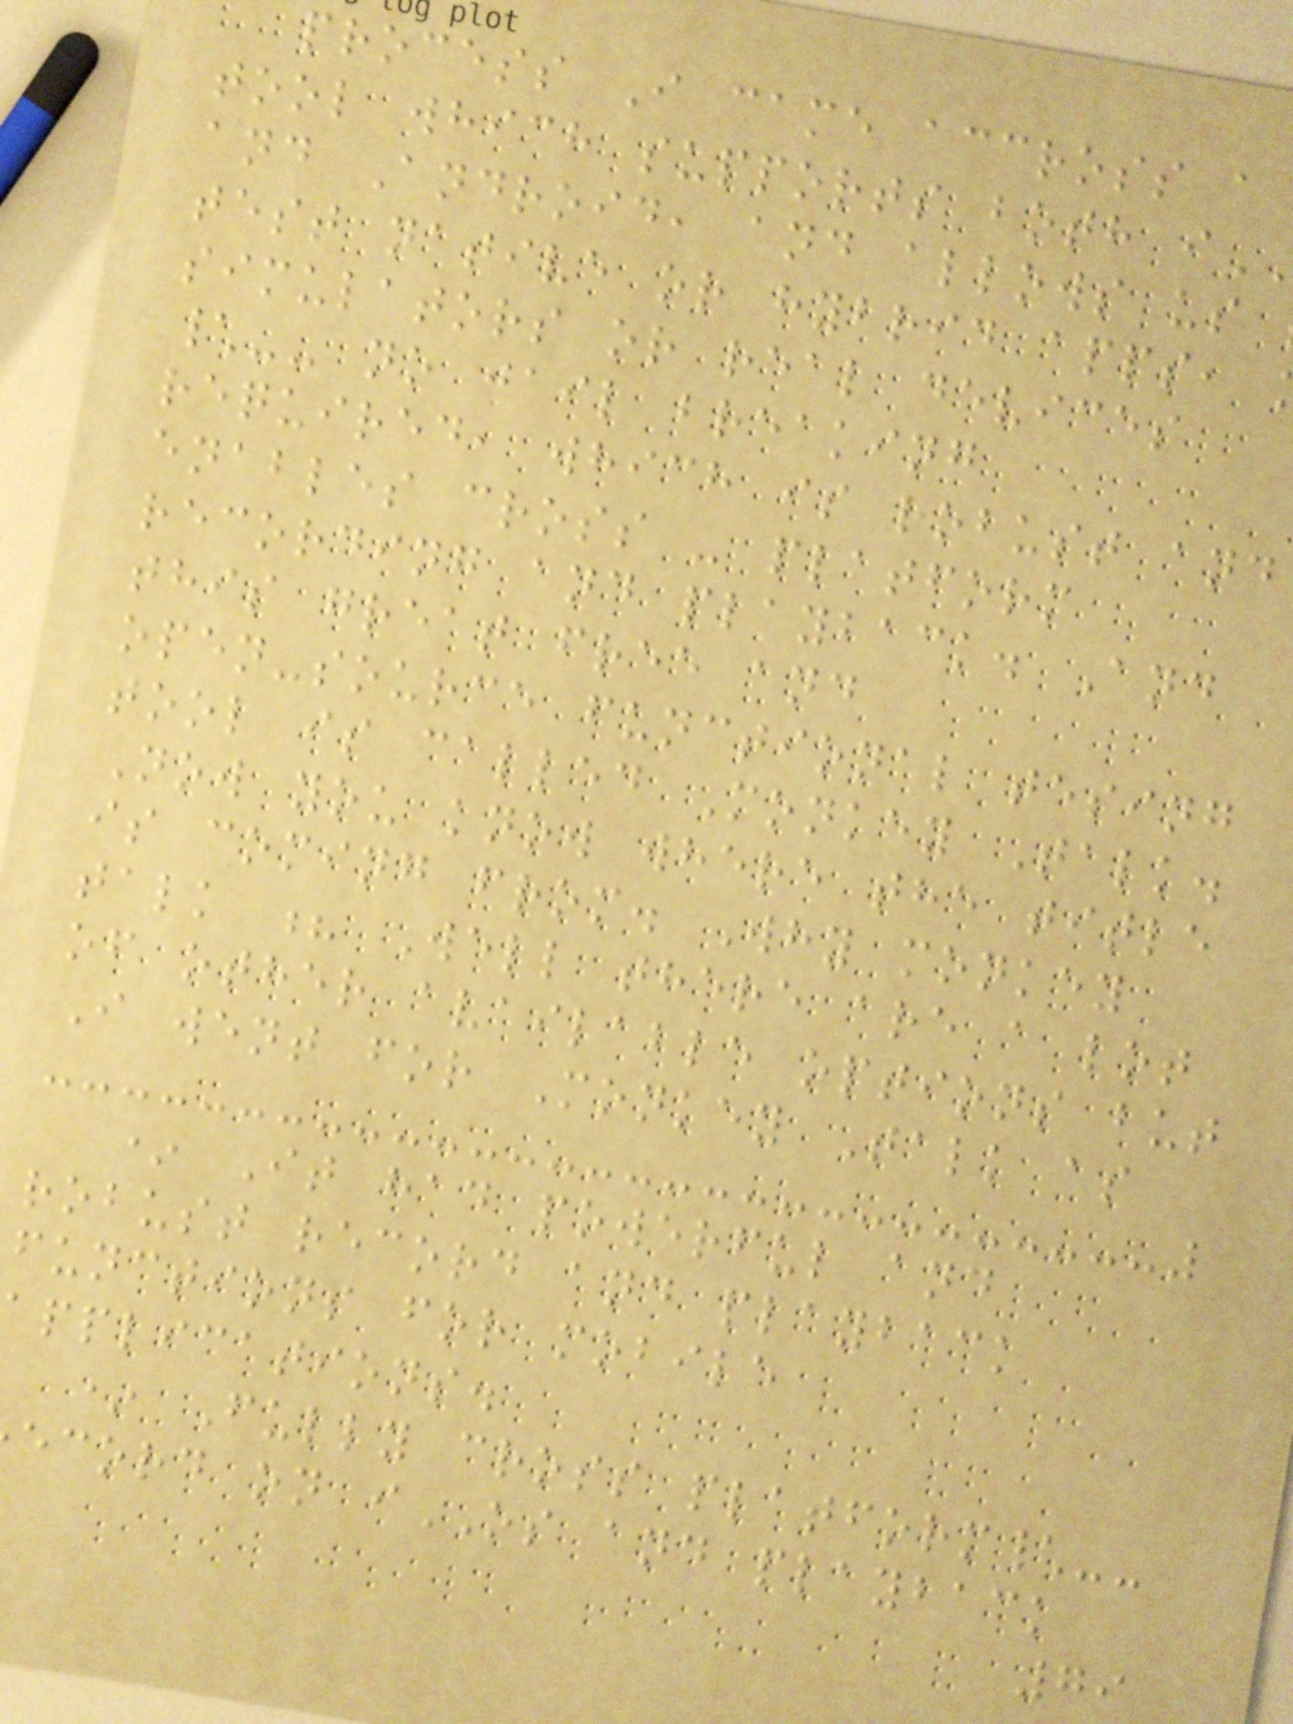process I came accross a
tool which supports both i
and Android, and allows us
test native or hybrid apps,
simulators or real devices
\-- no jail breaking
required, which is robust and
enables cross - platform
recording and playback. And
this great free and
open-source functional tesing
tool is called Monkey Talk.
Now you know where the title
is coming from. Why monkey
talk ? Well there are a lot
of other available options but
I went for Monkey Talk as
* It had powerful and
robust record and playback
functions for mobile
applications.
* Fully cross platform\--
ecord on iOS and playback
79
